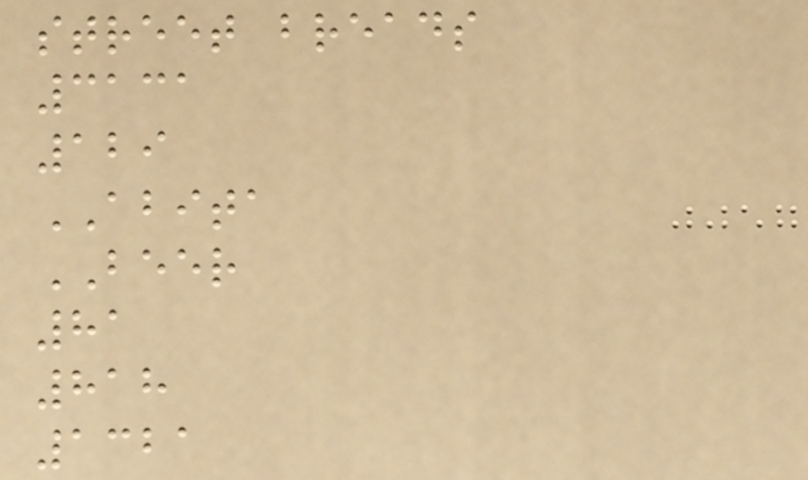street breads
3131
129
ABITA
BEER
81
818
1321
